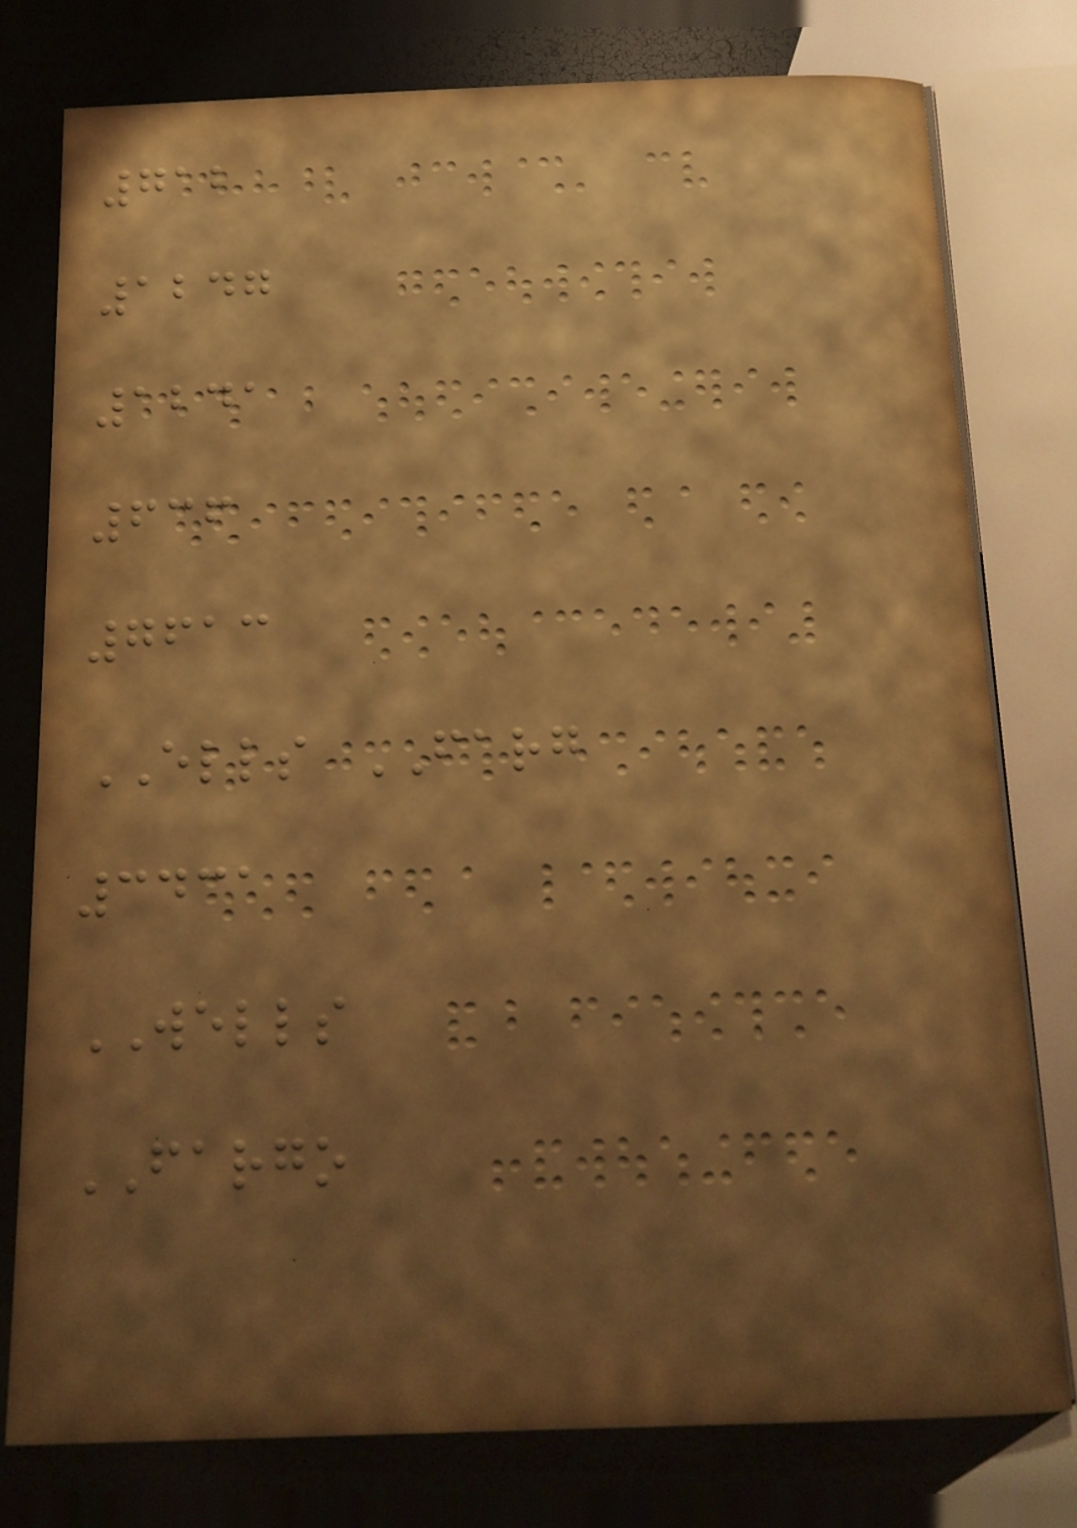712
1247
1241
636
7613
ELLS FARG
3431
WELLS
FARGO
